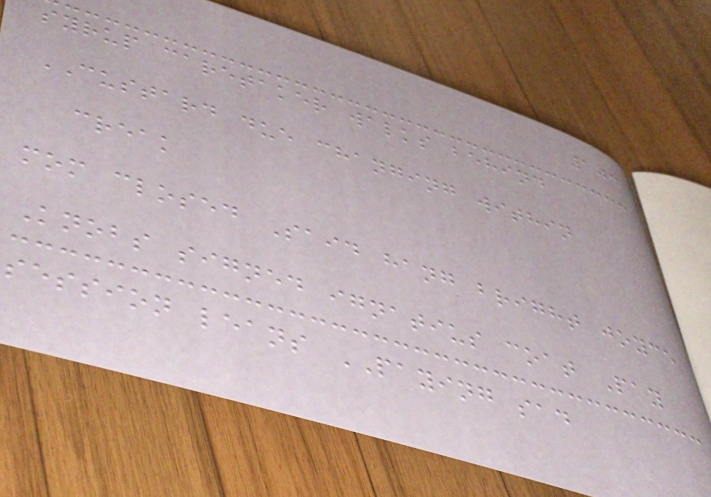103
syrup caretaker walks behind
CUSTARD due changing within
creak
mom closed Said hang bright joyce
Knobs signed ignatius coat Pay
session leans PAYING sad
